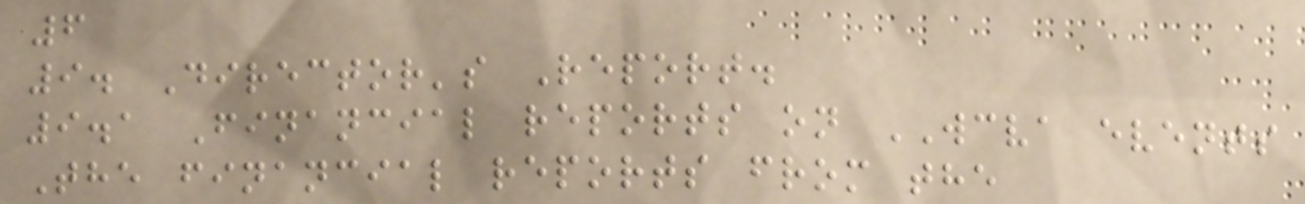6
9. Director's Report.
9.1 Financial reports on WCVA events
The financial reports from the
